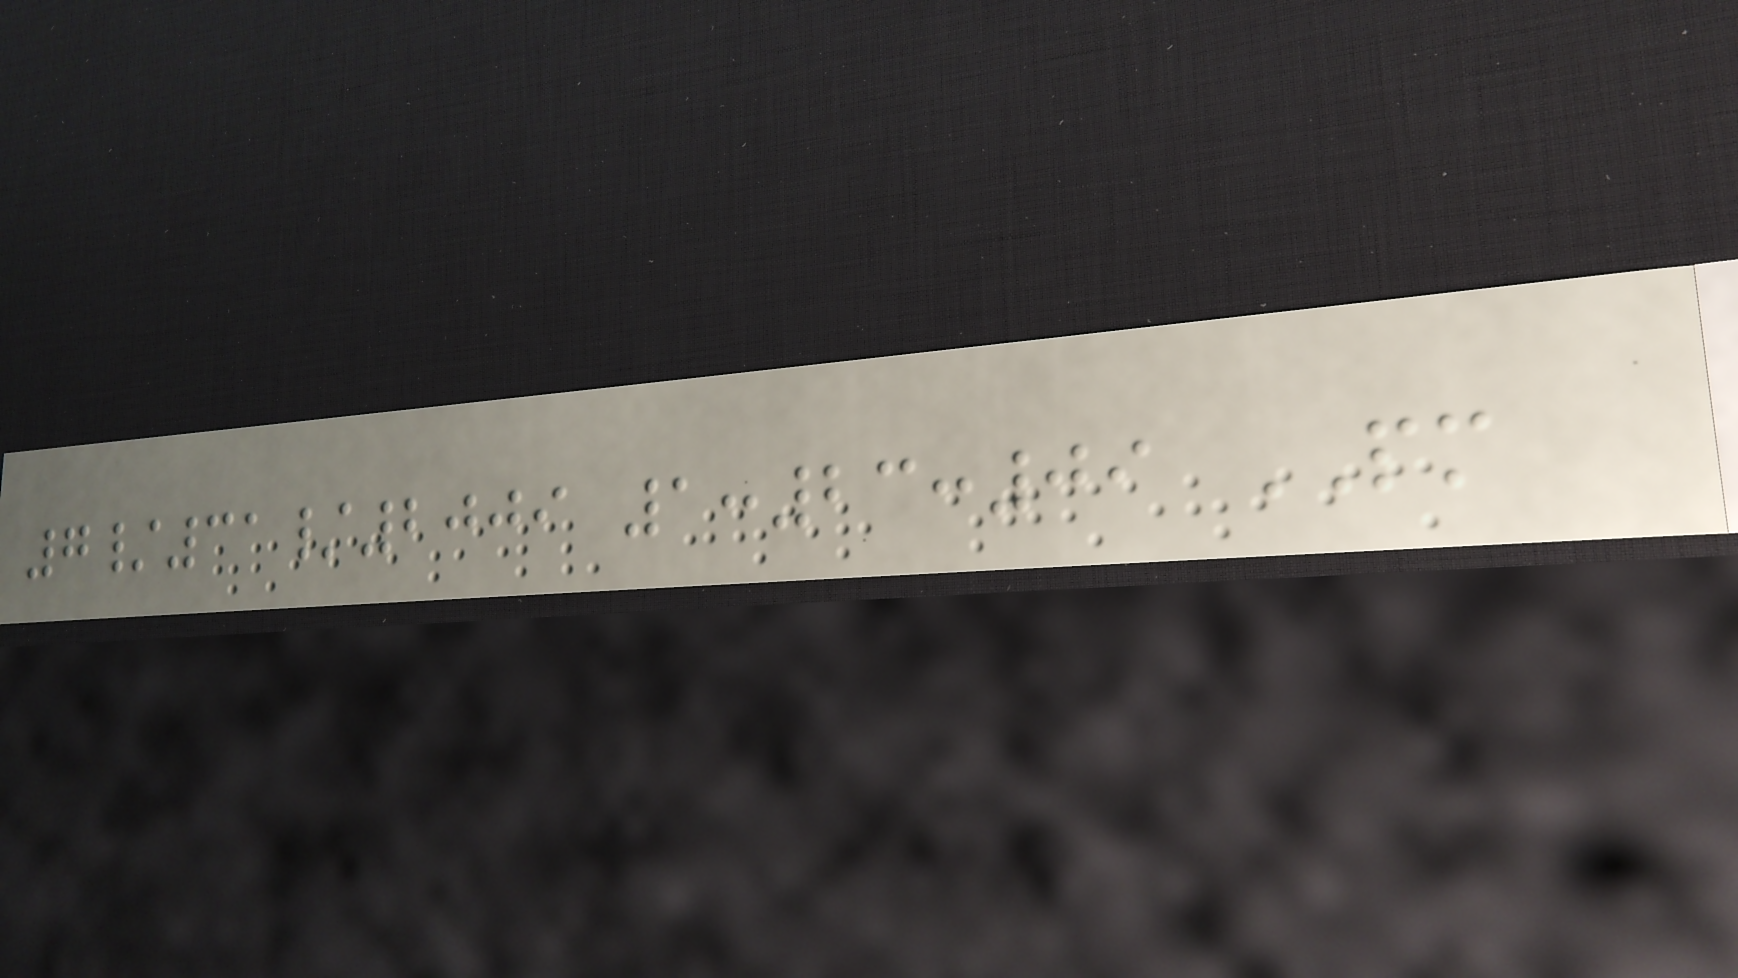7/31/2009 1:23:09 PM
